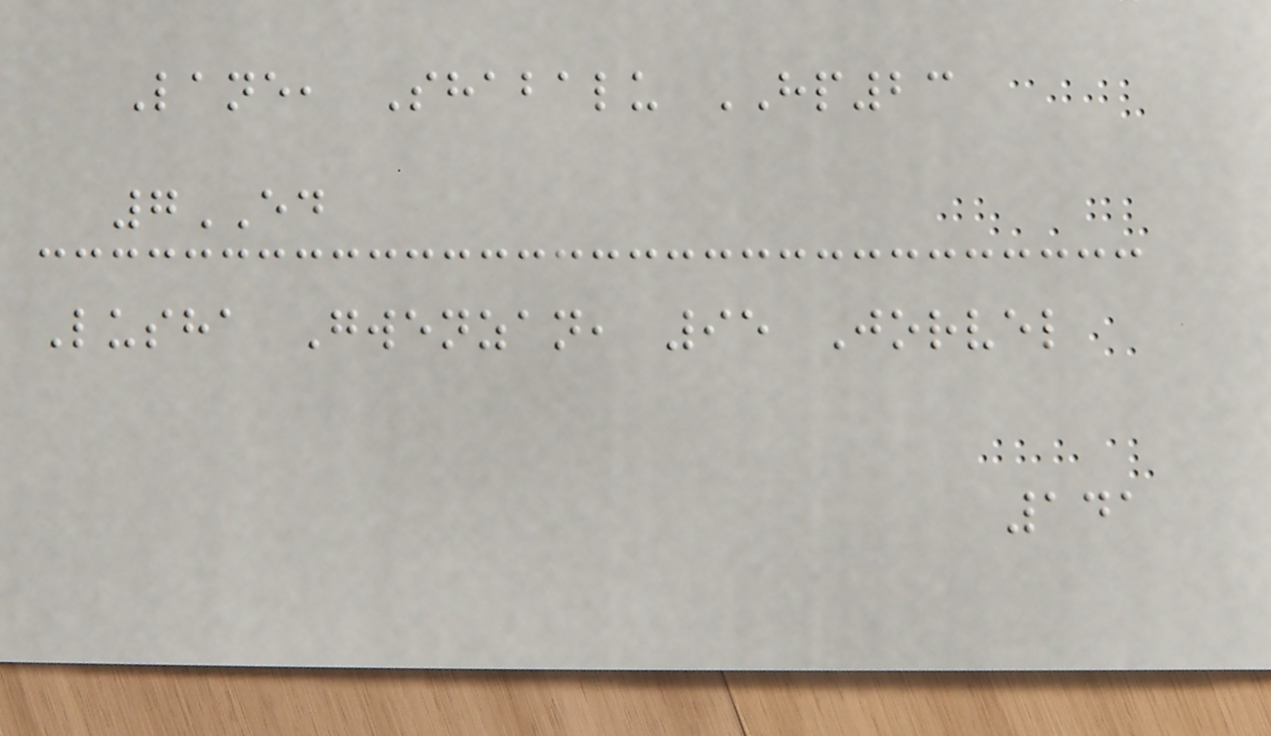Lane, Shabalu HP23
7ED
Lusha Gwenzan, 95 Jorvel
141
